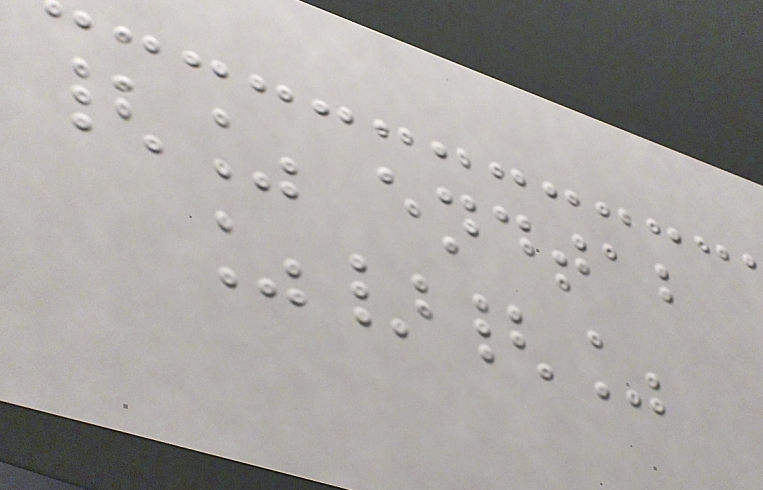{% endtab
%}{%
